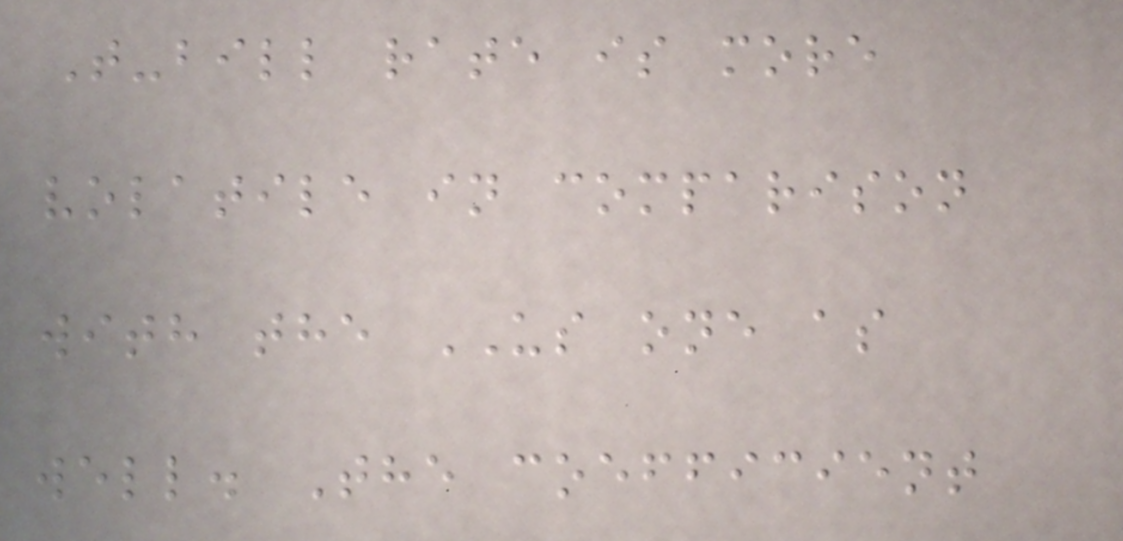T-bill rate is more
volatile in comparison
with the US one as
well. The coefficient
